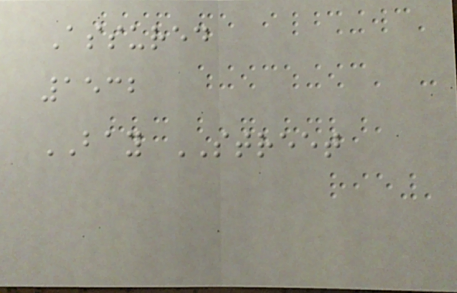Assured
1532
BAY STREET
